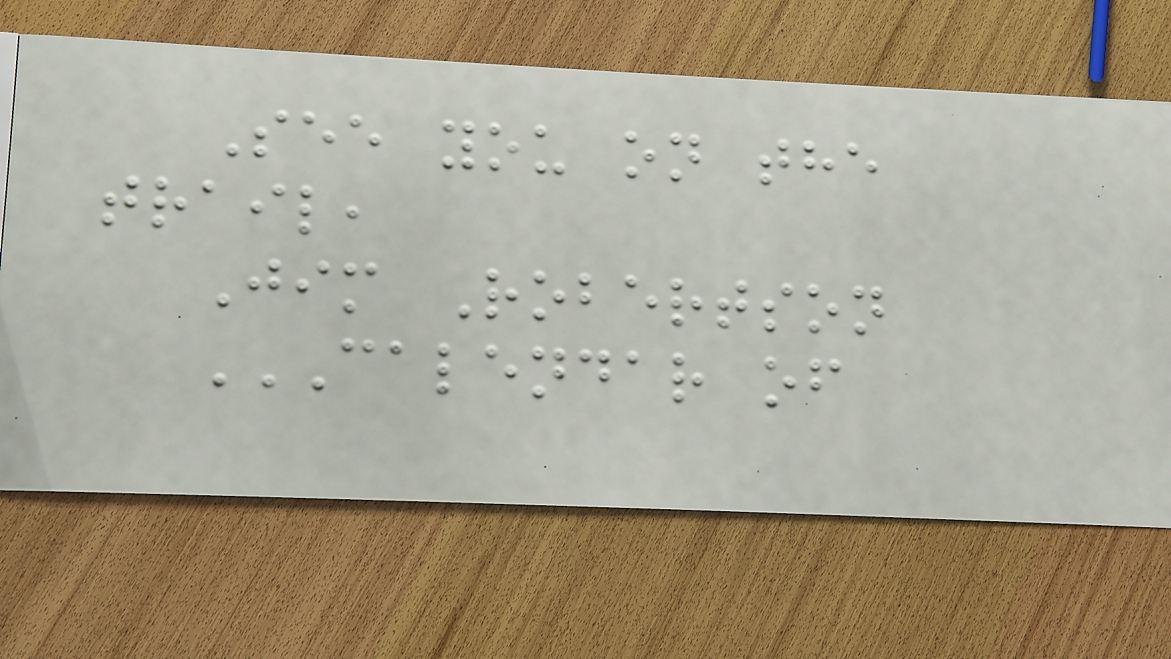See you on the
trail,
Jim Robertson
CALENDAR OF
